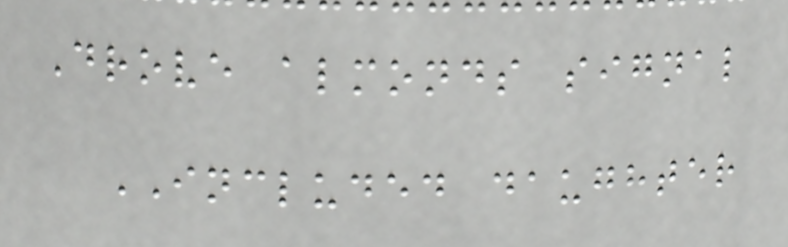Drove almonds signal
INCLUDED daughter
